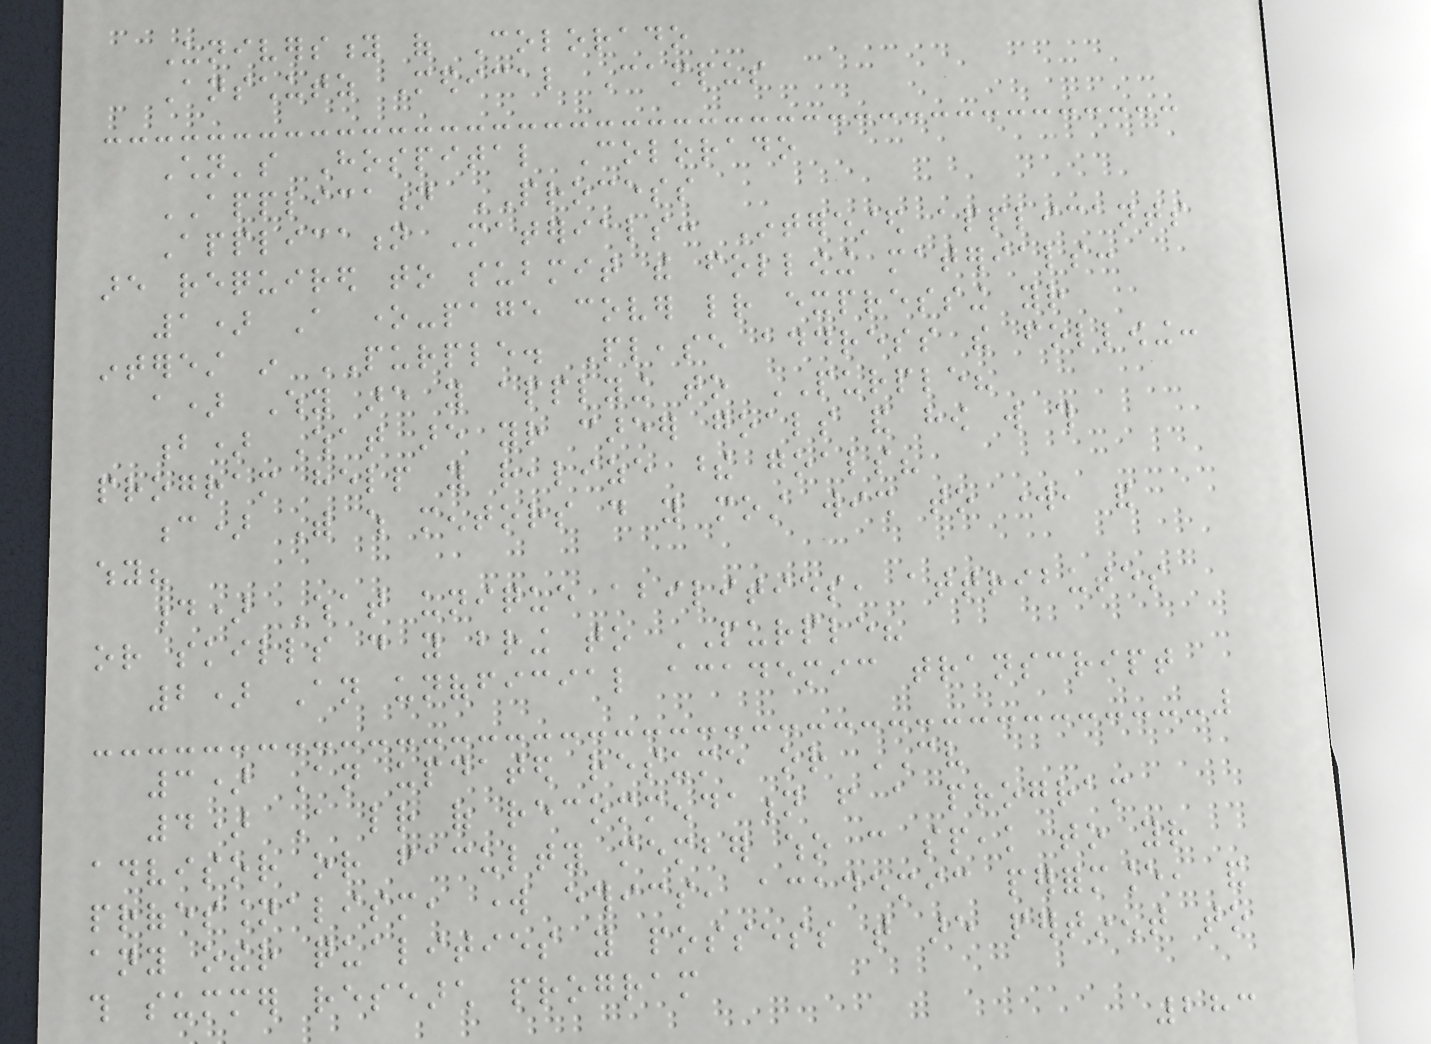University of Colorado
Anschutz Medical Campus
Children's Hospital Colorado
APPLICATION PROCESS
Application Materials: Interested applicants
are required to submit the following materials:
1) A one-page cover letter expressing your
interest in PURPLE. Please address the following:
a) Why are you applying to PURPLE?
b) What are your career goals and how will this
program help you realize these goals?
c) With which mentors do you most wish to work, and
why?
d) What unique abilities, attributes
or skills do you bring to PURPLE?
2) An unofficial academic transcript
3) An updated resume or CV
4) A letter of recommendation from a program
advisor or faculty member who can speak to your
professionalism, work ethics, academic performance, and
any other qualities you possess that are pertinent to
this summer research program
283
